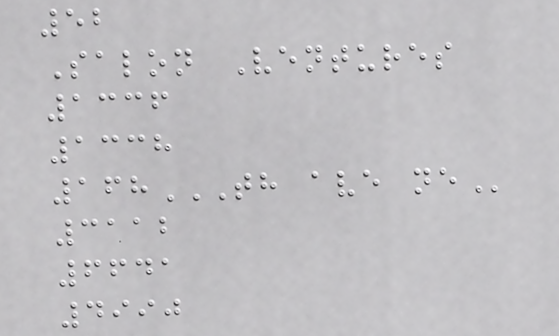52
Salon Ventures
1336
1338
168TH AVE NE
3112
6641
4990
